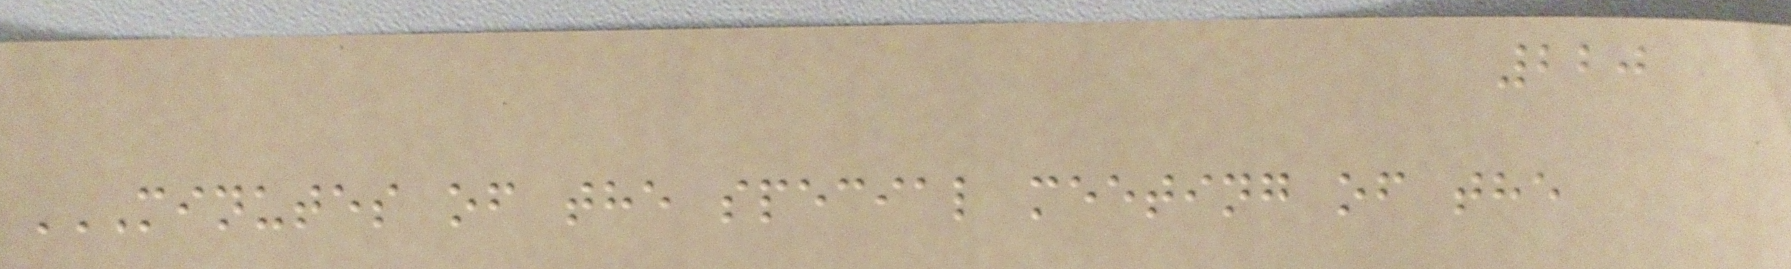220
MINUTES OF THE SPECIAL MEETING OF THE
